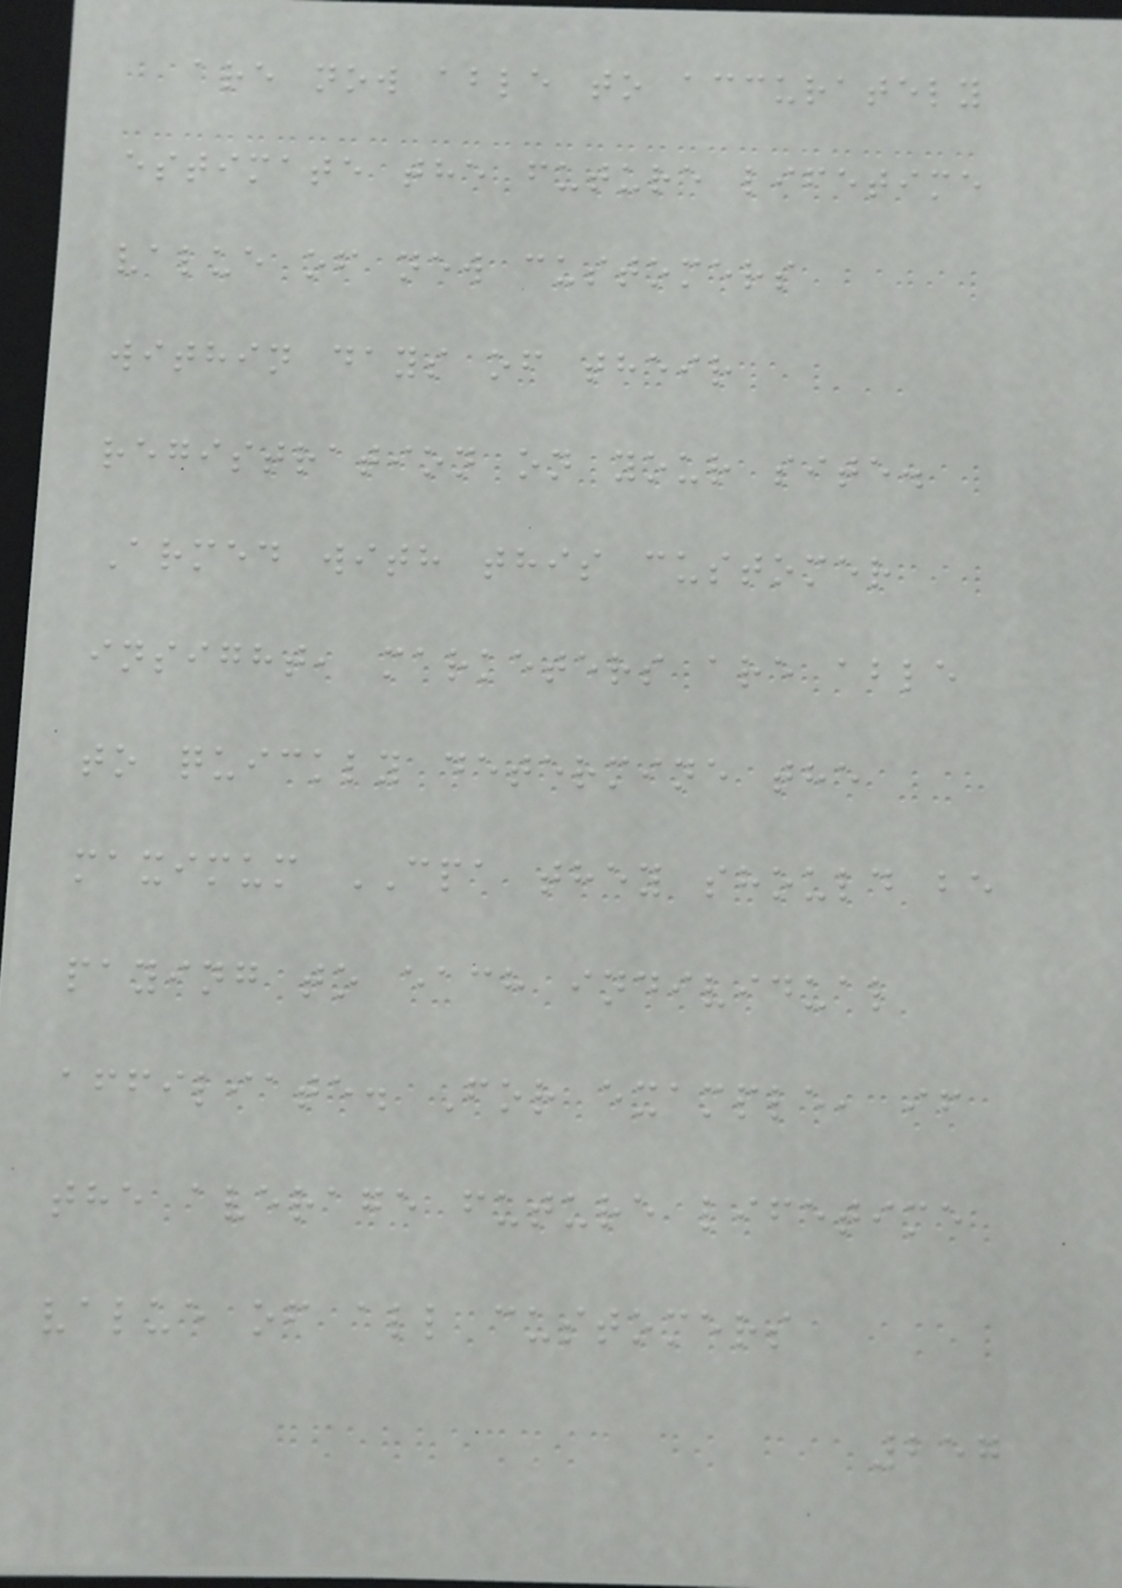are now able to accurately
estimate the future lifetime
value of new customers
within days of their
registration on your site.
Armed with this customer
insight, marketers are able
to quickly determine the
maximum CPA they should be
paying to each individual
affiliate. For example, if
the average future lifetime
value of all customers
257
